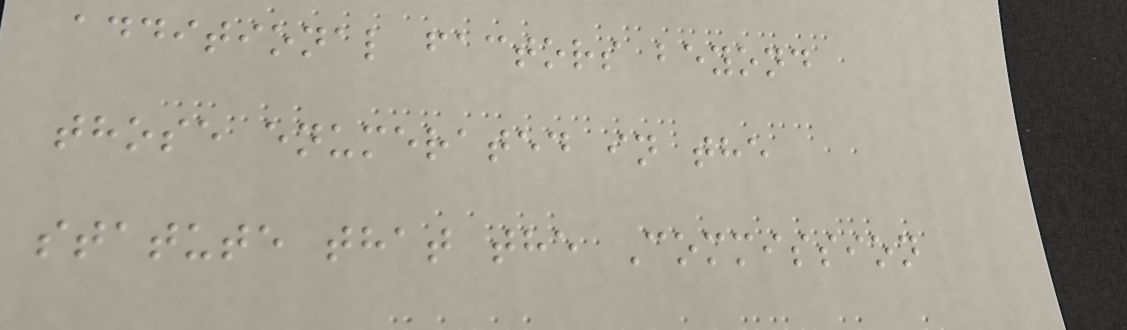additional factors beyond
those enumerated in the
statute that the Commission
